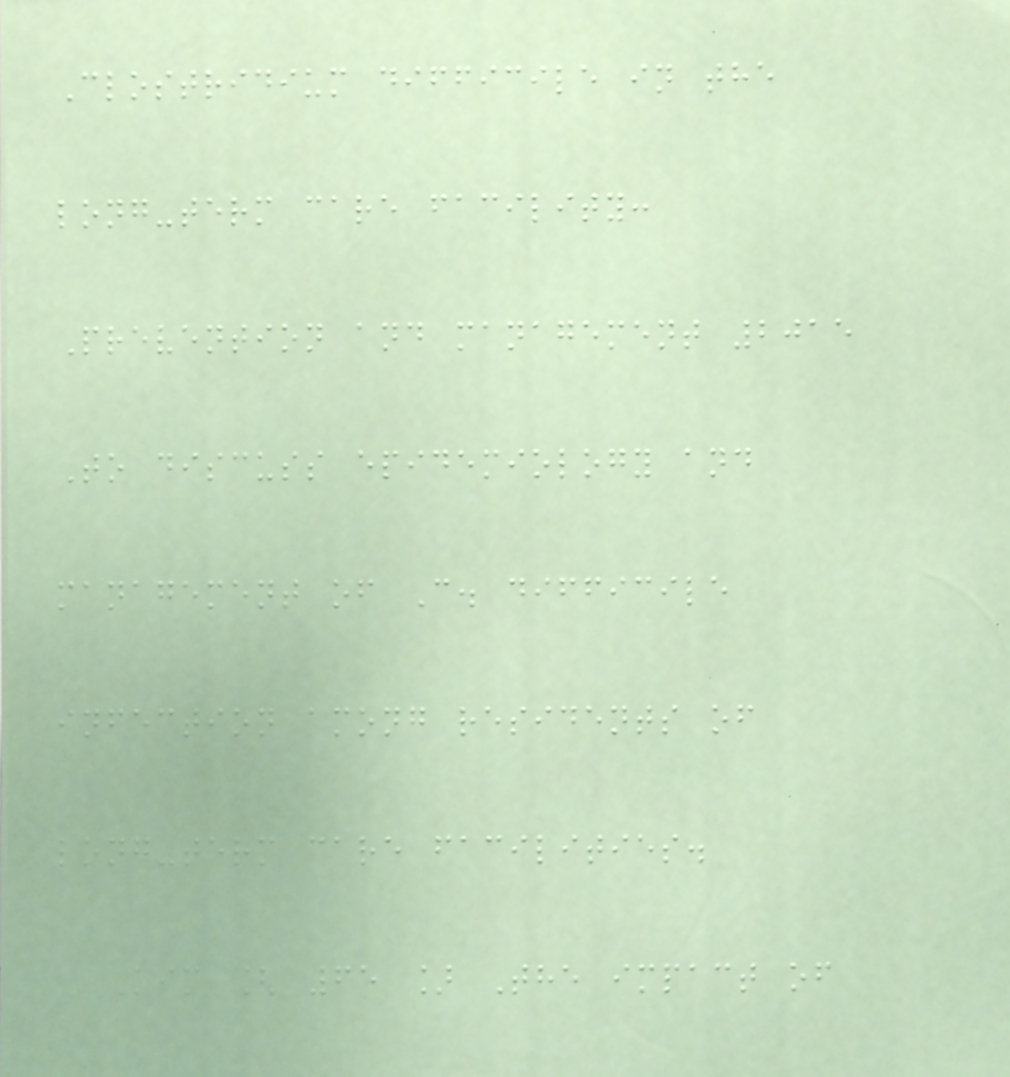Clostridium difficile in the
long-term care facility:
Prevention and management 2015
To discuss epidemiology and
management of C. difficile
infection among residents of
long-term care facilities.
Kim [ 65 ] The impact of
